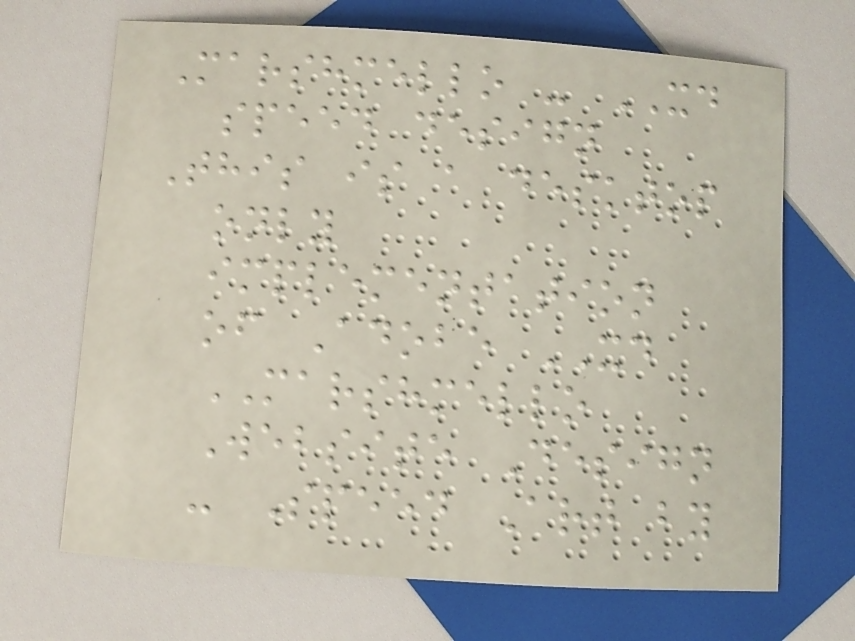Marshmello - XD
speed design
This is a desktop
only
implementation
of Adobe XD
MARSHMELLO
Website Design
- Speed Art by
